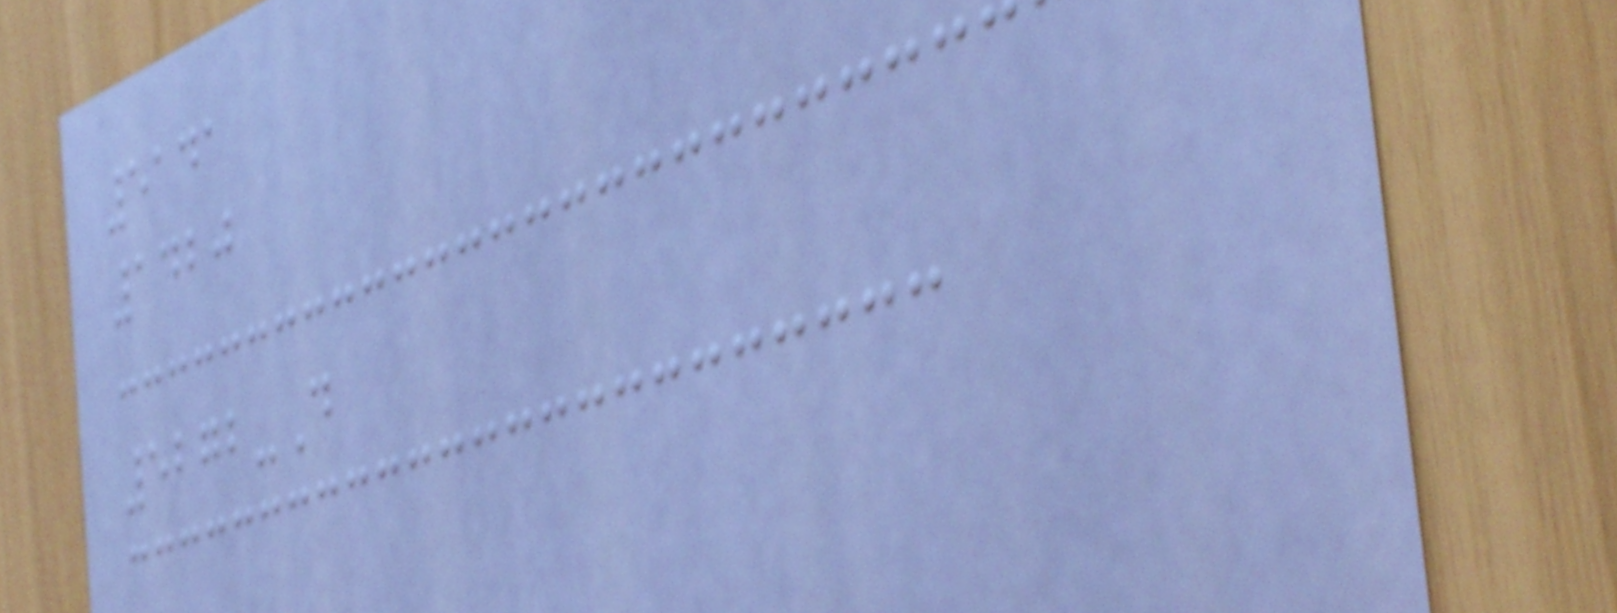5141
1420
5272-D
